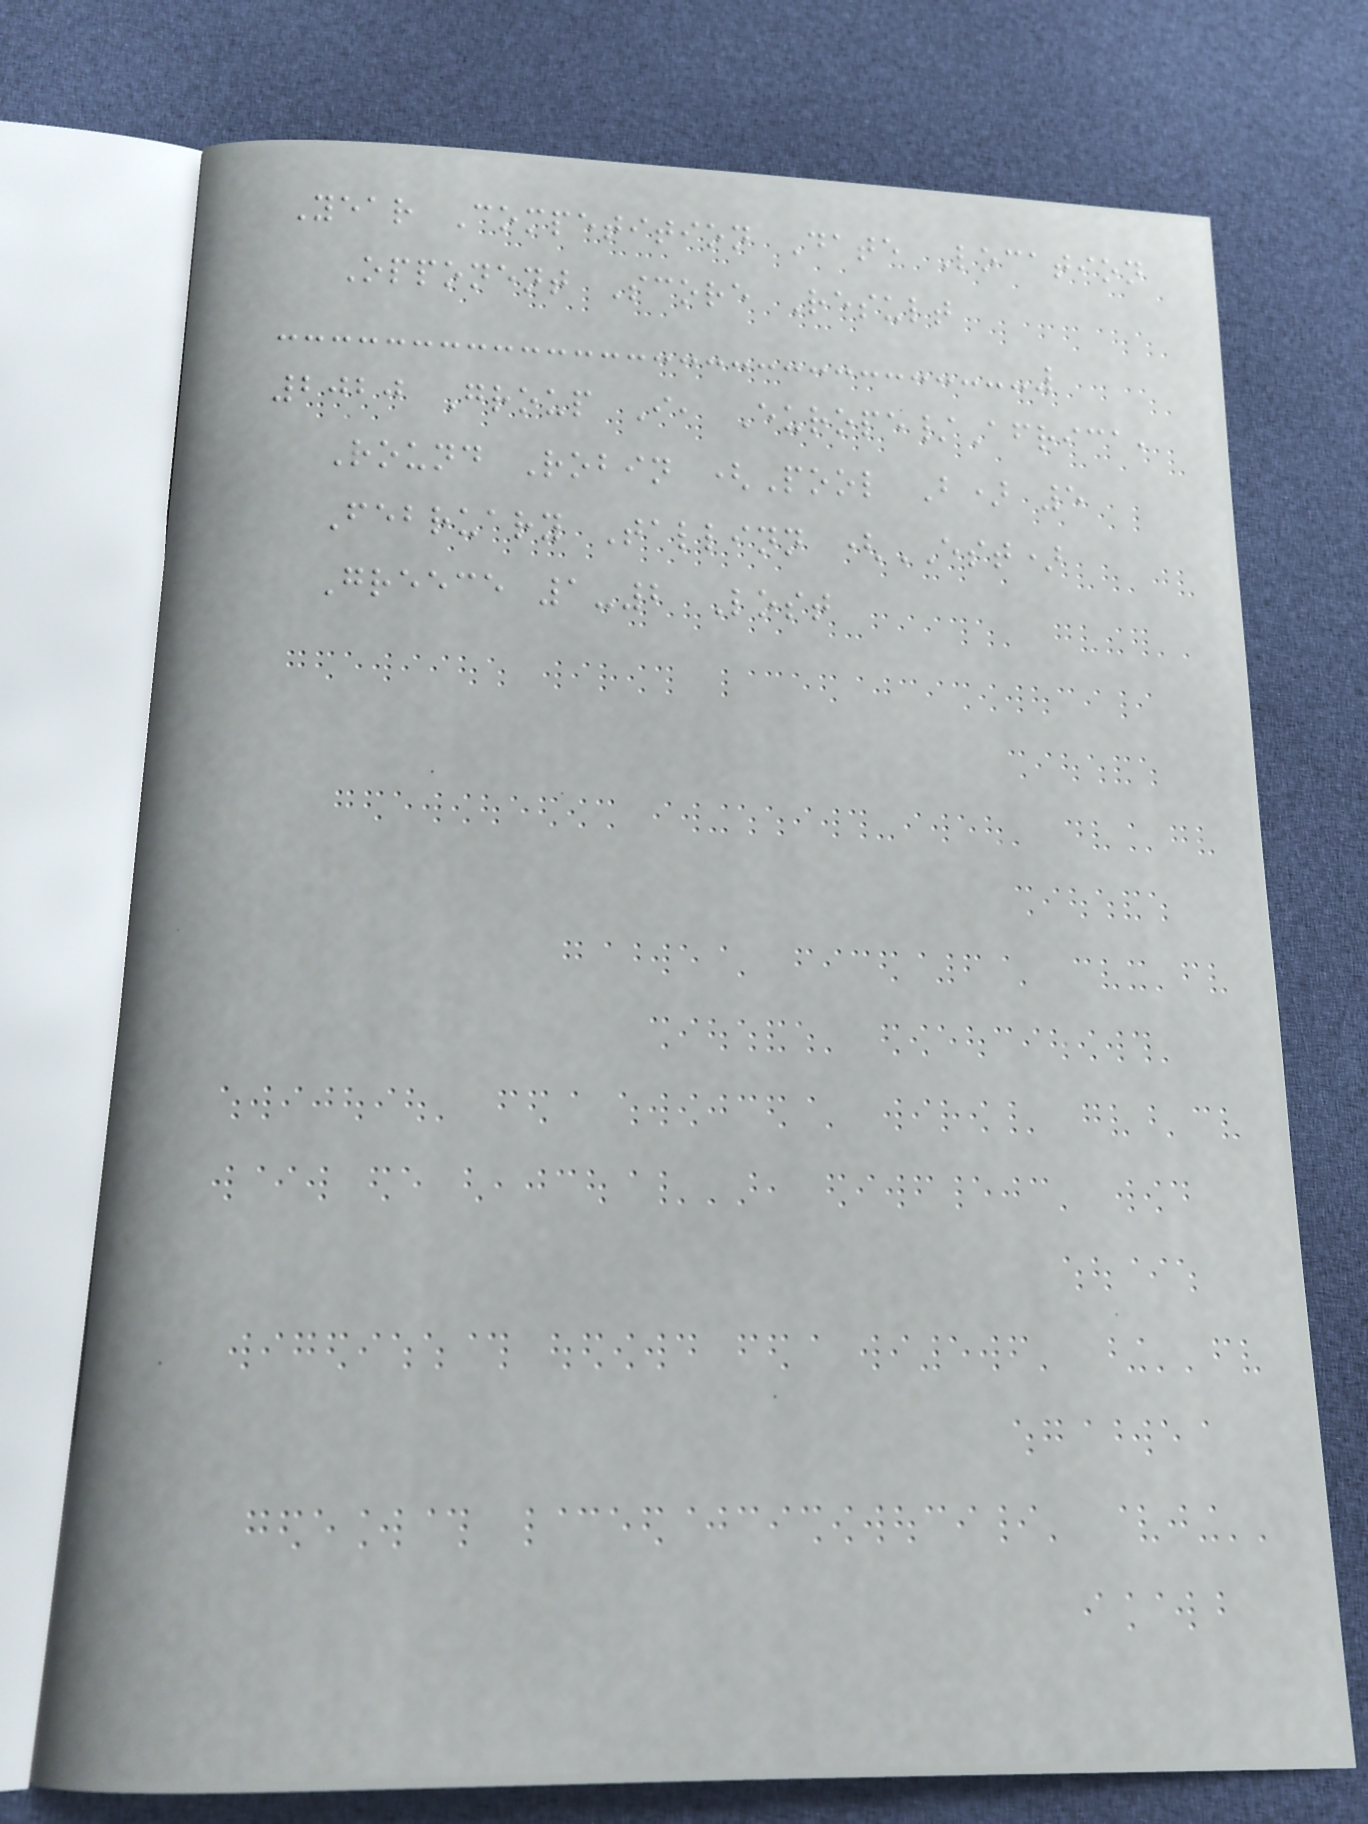Year Competition Date Location
Opponent Score Result
2020 Group I, Europe/Africa,
Round Robin (Pool B) 5
February Tallinn (EST)
Greece 1-2 Lost
